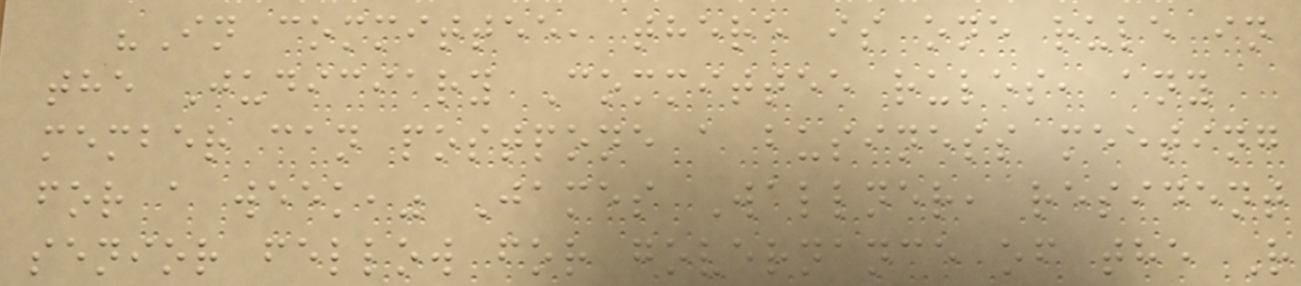"In committee, there is one rule in
the Judiciary Committee rules, any
member can postpone a business meeting
for a week," James Wallner, resident
senior fellow for governance of the R
